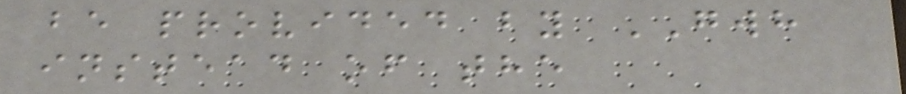be provided by GWH
instead of the
